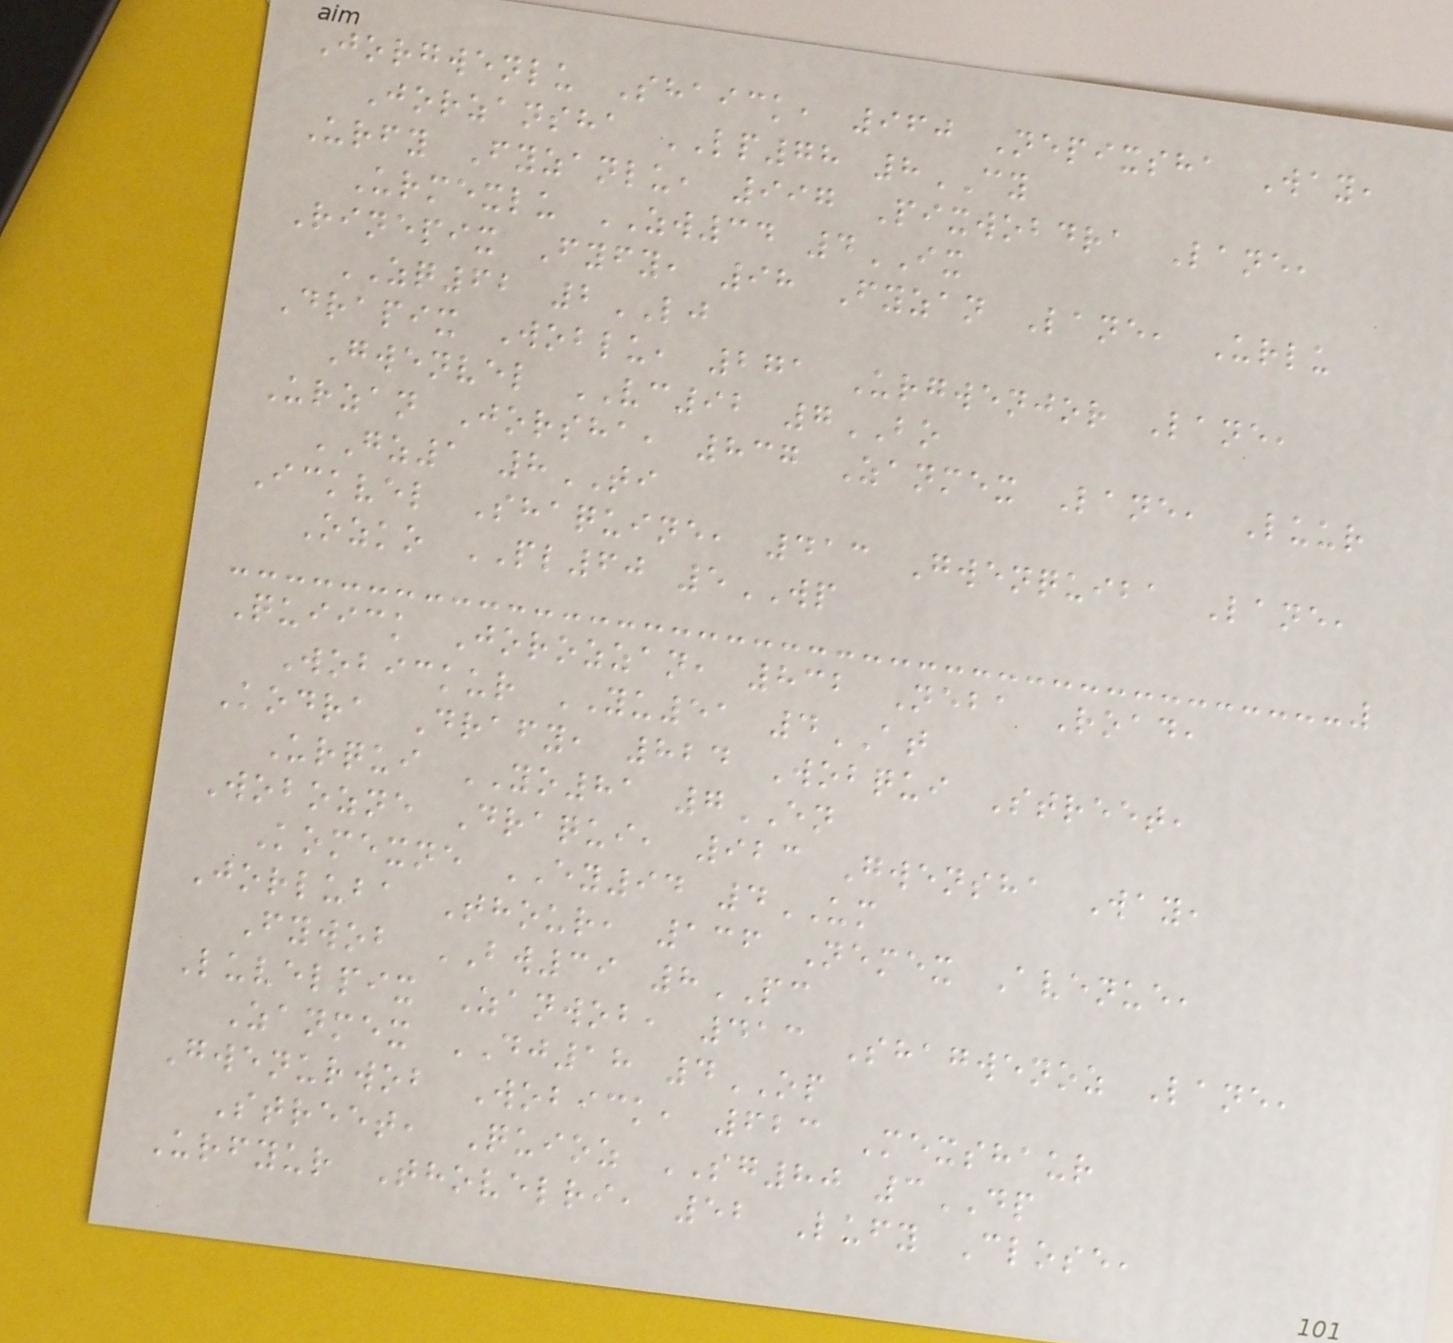Jorgwenlu Shaick, 960 Nepixsha Way,
Jorzansha LP78 8CY
Urfy Fyzanlu, 997 Pixwobdra Lane,
Urmexlu ZW34 4IX
Rinepix Fyfy, 98 Fyzan Lane, Urlu
ZQ62 2LJ
Drapix Woblu, 271 Urgwenjor Lane,
Gwenvel VC92 7BO
Urzan Jorsha, 837 Zanmex Lane, Luur
GZ1 8TI
Ickvel Shaquine, 413 Gwenquiba Lane,
Ozko PL60 5WP
Quiick Jorozzan, 832 Neba Road,
Wobickur YU51 4AT
Kodra Drafy, 824 Wobqui Street,
Urqui YO81 7EN
Wobozne Draqui, 923 Gwensha Way,
Komexne EY94 4UM
Jorluba Thour, 136 Nemex Avenue,
Fywob BW39 8PC
Luvelpix Zanwob, 413 Shagwenoz Lane,
Zanmex DJ18 4OP
Gwenurwob Wobick, 623 Mexshaur
Street, Quioz SG80 3DP
Urfyur Thovelri, 52 Lufy Close,
